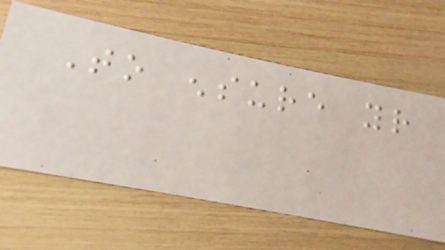To ensure your
